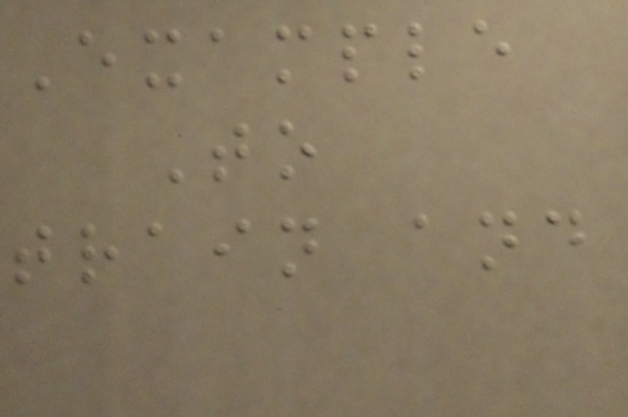Example
To
train and
